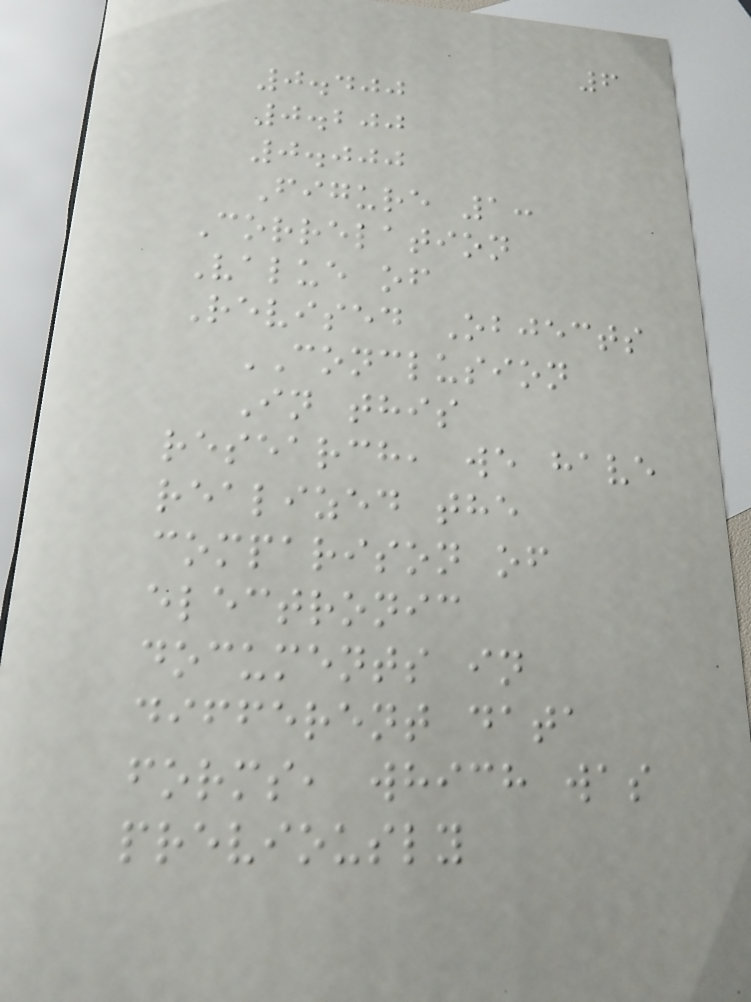6
0.400
0.200
0.000
Figure 1:
Correlation
Value of
Revised Objects
CONCLUSION
In this
research, we have
realized the
comparison of
electronic
documents in
different data
forms, which was
previously
